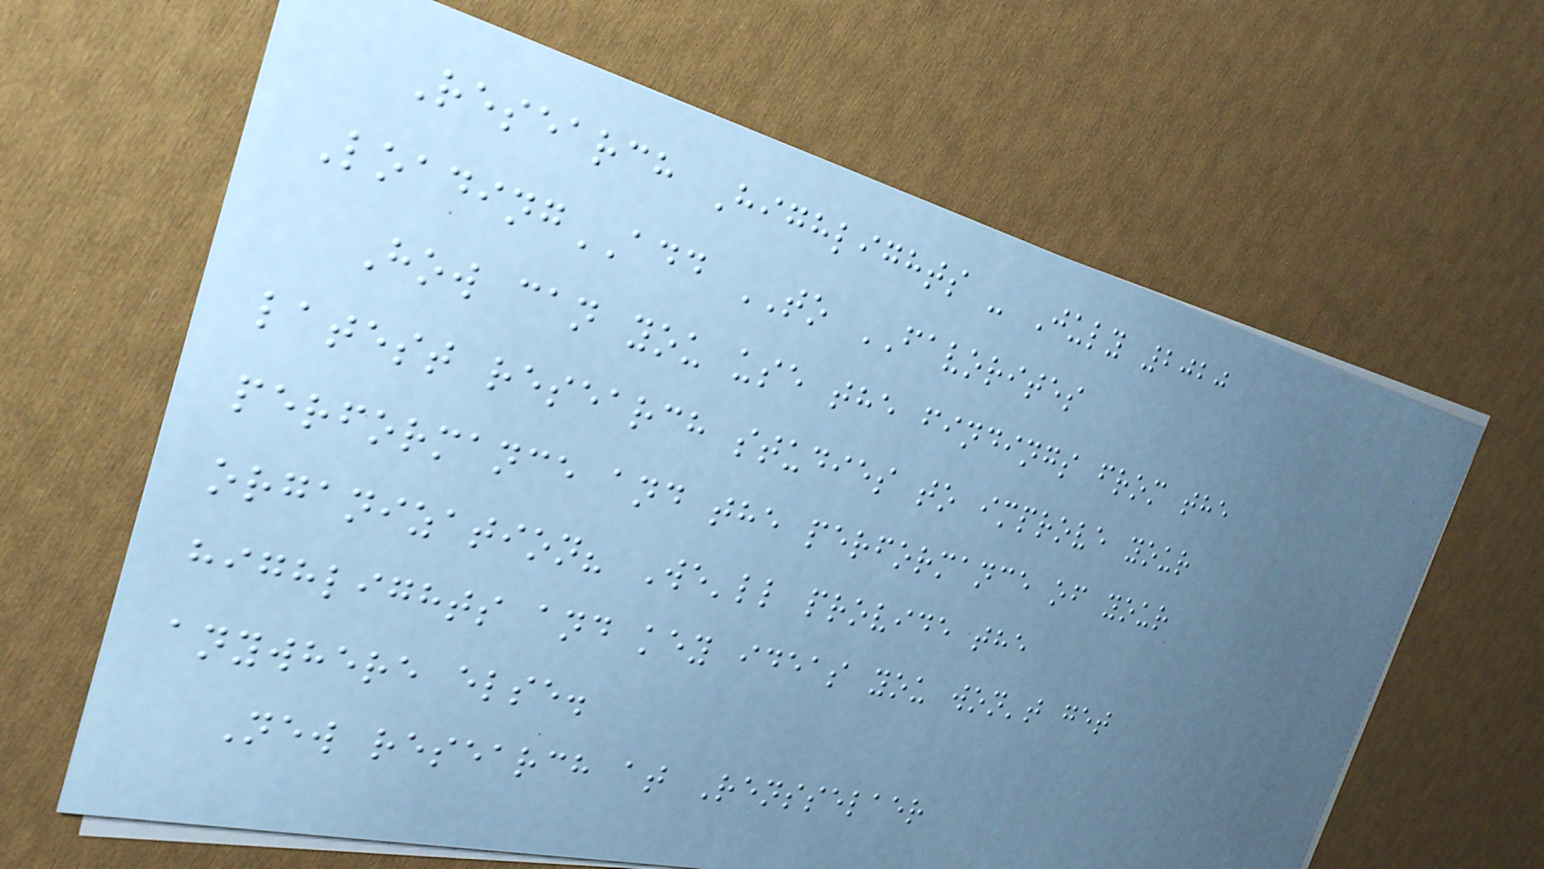Research Highlights - July 2020
LoadingADD TO FAVORITES
How can you use the findings from the
latest research studies to improve your
performance and the performance of your
organization? We'll provide the
highlights and key ideas you won't get
anywhere else.
New research at Rensselaer
